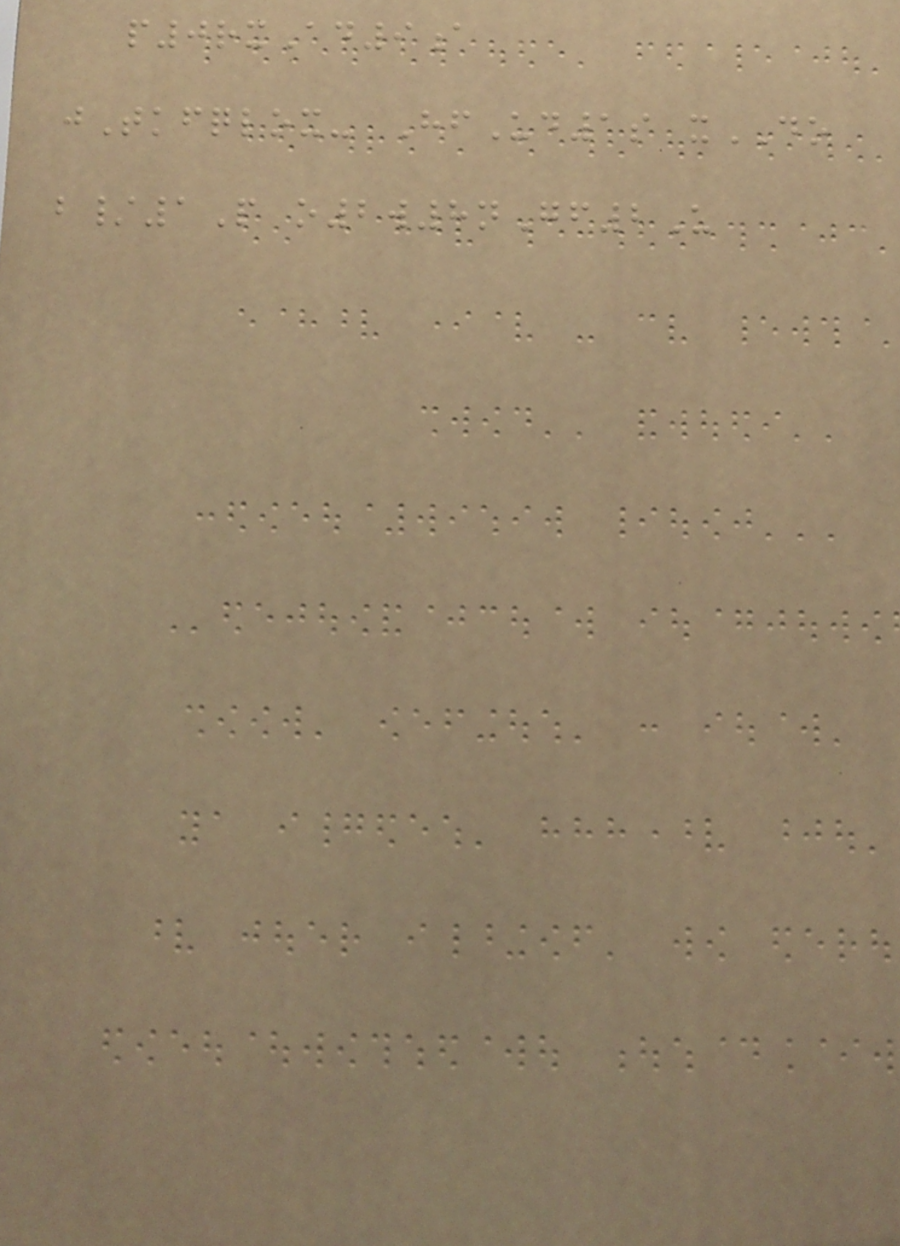p0rxAd9a
jTkfqlox- HfUd1s xDO
b/1P o2w8nGf2U
